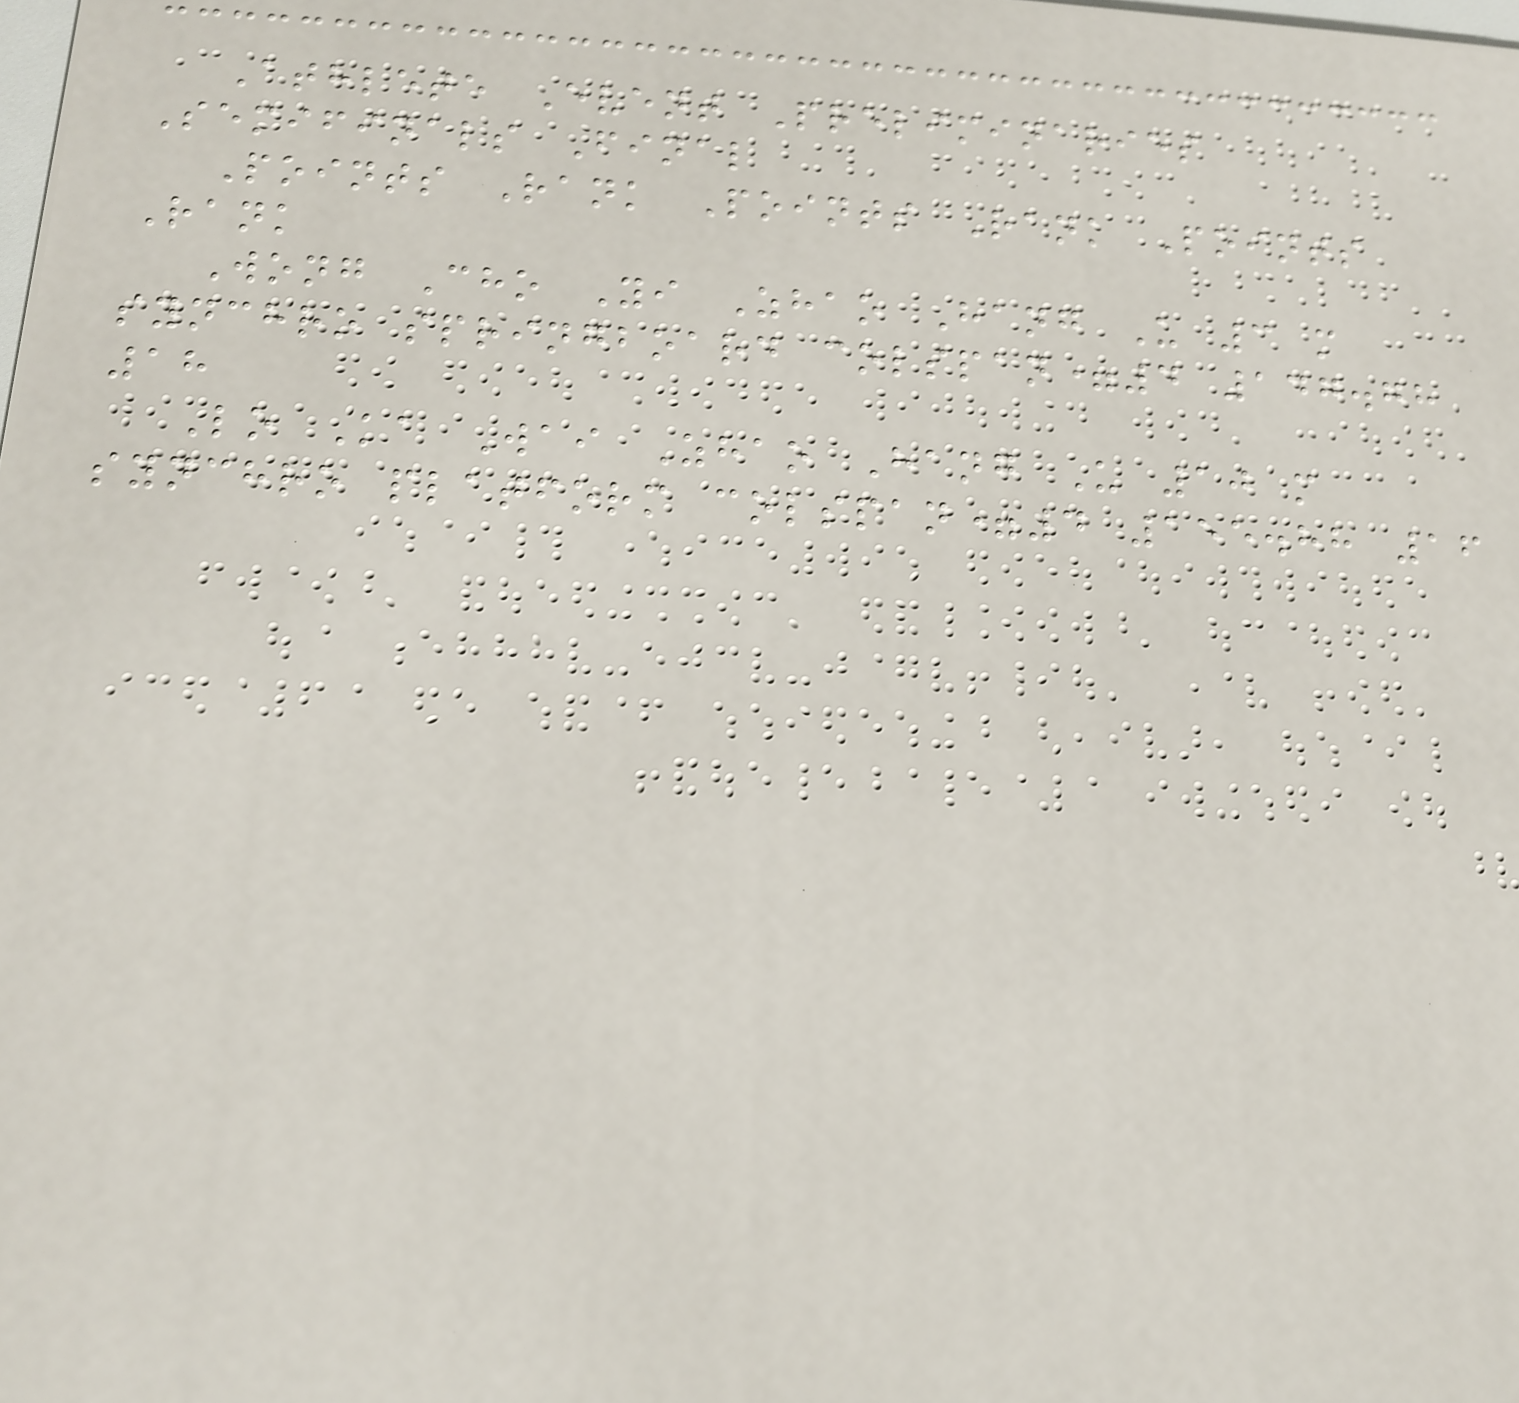Athlete Event Preliminaries
Semifinals Final
Points Rank Points Rank Points
Rank
Wong Cho Yi Zhao Hang U 3 m
synchro springboard colspan=4 147.78
18
Lo Ka Wai Zhao Hang U 10 m
synchro platform colspan=4 155.88 16
